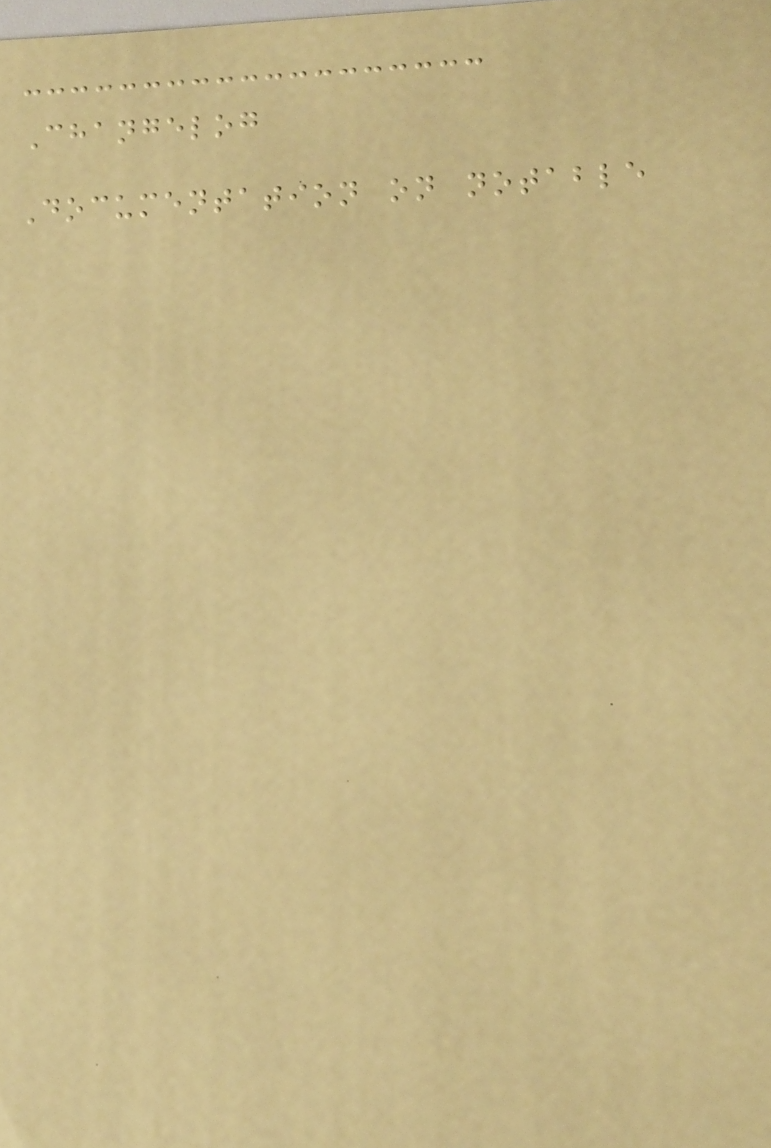Changelog
Documentation on notable
